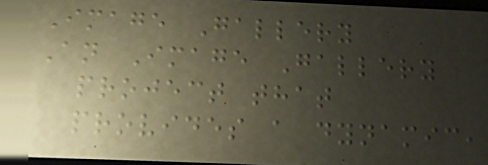Image Gallery
An Image Gallery
project that
provides a dynamic,
